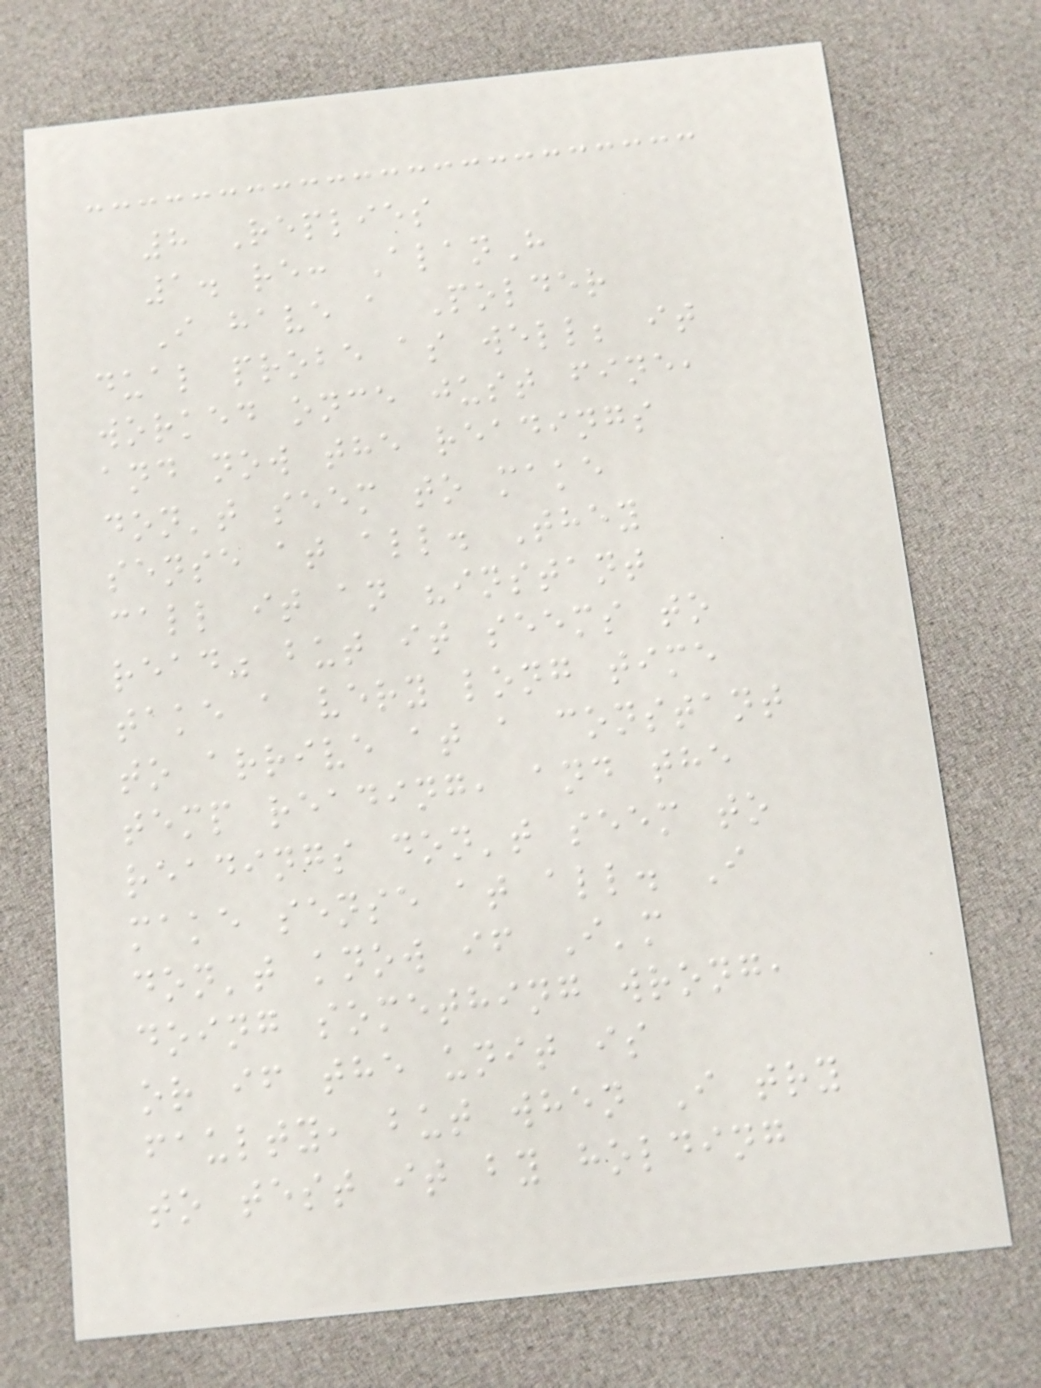8 Replies
1. re: AlanH
I have a Polder
dual probe as well; it
worked once just fine,
and now the readings
don't seem to make
sense at all. They
call it an "instant
read" but it seems to
take a very long time
to arrive at a constant
temp reading, and the
readings don't seem to
make sense at all. I
don't know if I'm
doing something wrong,
or if the unit is
faulty, but when I try
to test it by holding
